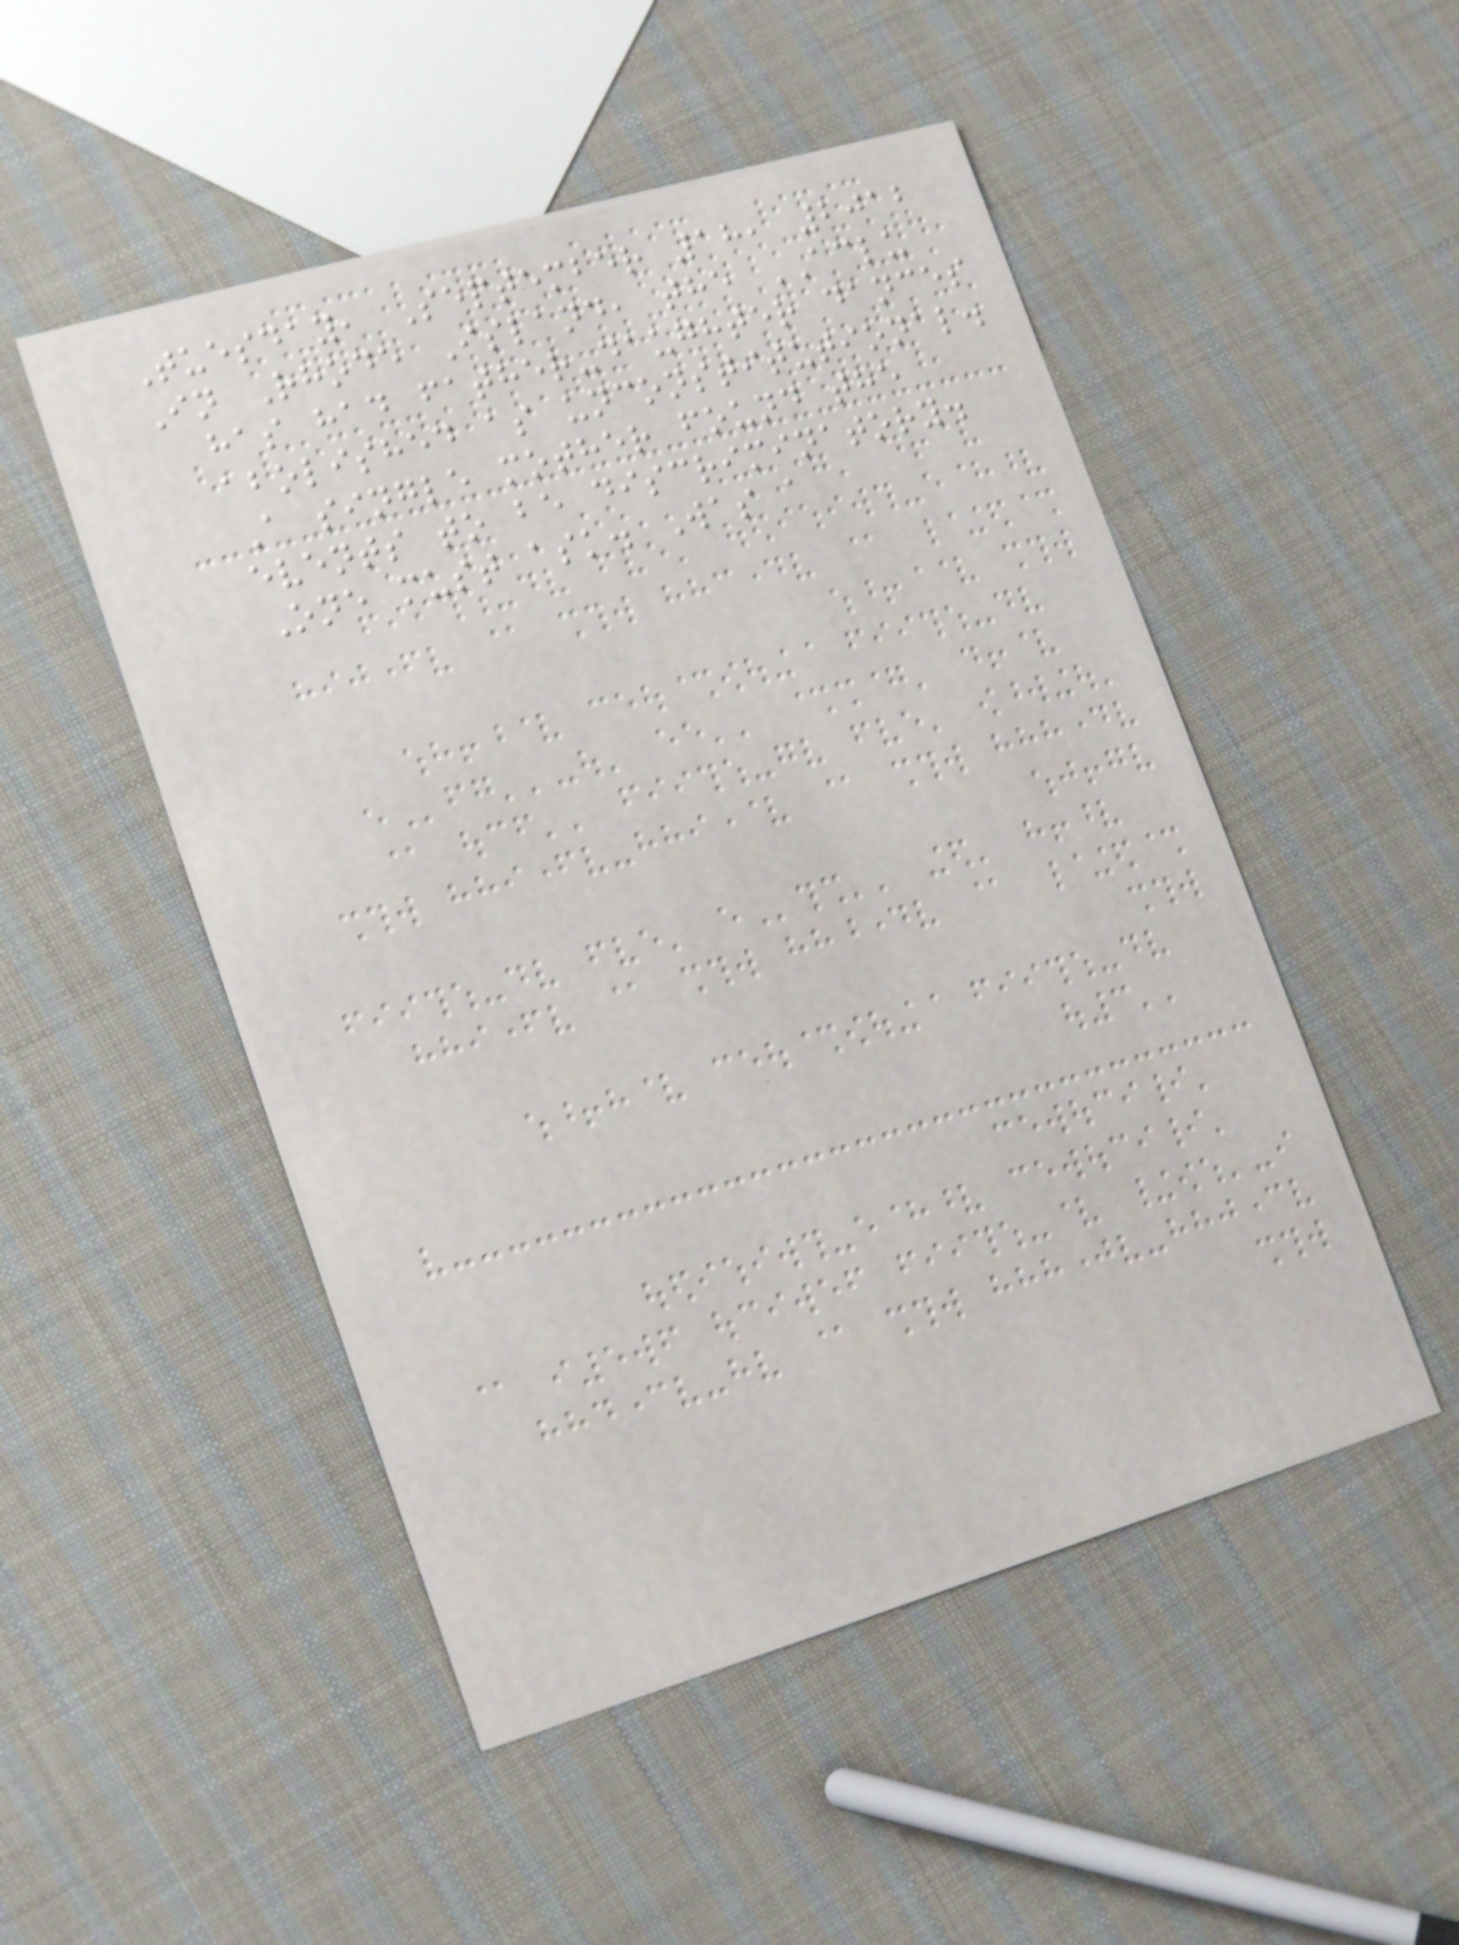Tuesday, September 18, 2012
In Rhode Island, the ACLU
has had father-daughter dances
abolished as unconstitutional.
A single mother found the
events to be discriminatory.
One must ask. Was a
